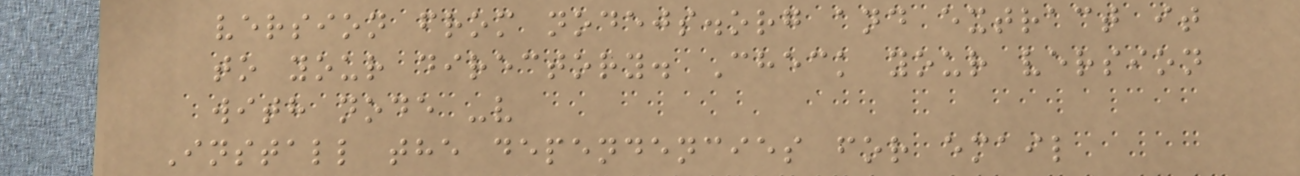version from nodejs.org and extract it
to your directory. Check your version
with node -v
Install the dependencies for email
